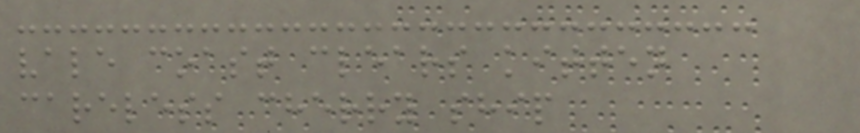vale coast clears kitten
careless cherry ship
